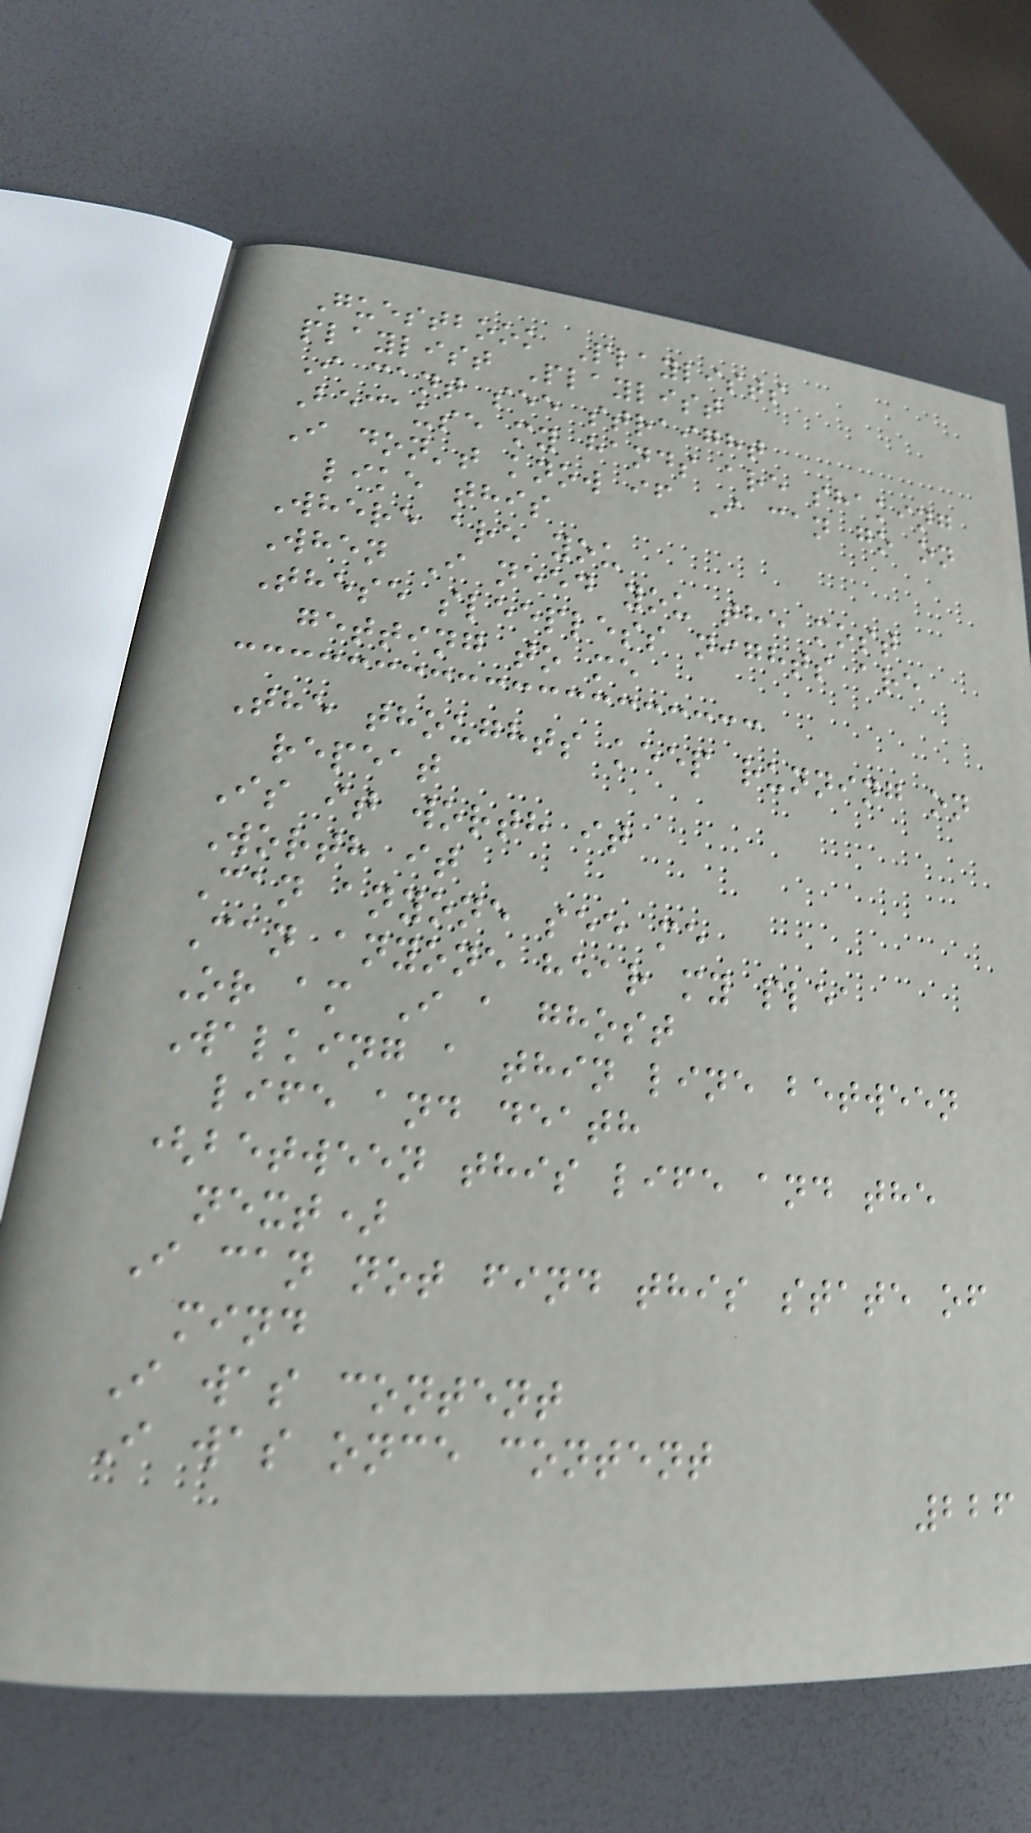Guestbook Playlists
playlist Playlist
I cant see straight
Because my hands are shaking
I don't know if I can go on
like this
Where are you
When I need you the most
These sleepless nights are
getting to me
The thoughts keep running on
repeat
Is it worth it
Worth it
Can anyone see me
Can anyone hear my plea
Or am I a ghost
Walking a thin line between
life and death
(between this life and the
next)
I can not find this state of
mind
I was content
I was once content
226
